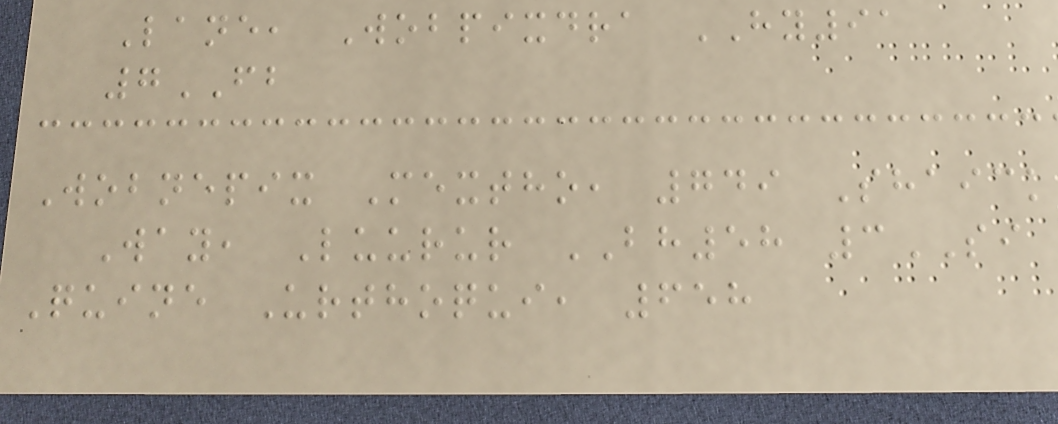Lane, Wobpixdra HY91
7FB
Wobnepix Mextho, 749 Shaick
Way, Luurur BH58 3SI
Quine Urthoqui, 658
